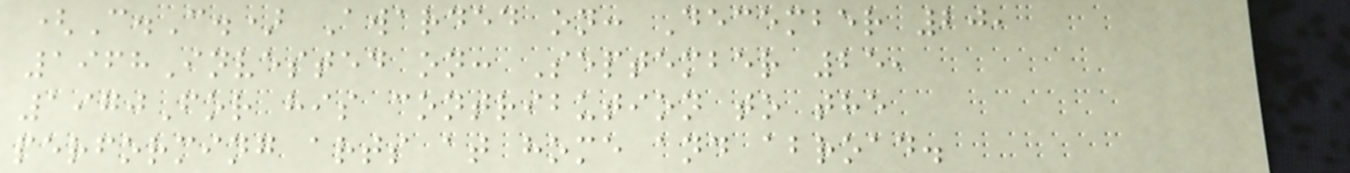(C.C.) Awarded on: December 20,
1968Invested on: September 25,
1970For his contribution to the
performing arts at home and abroad.
